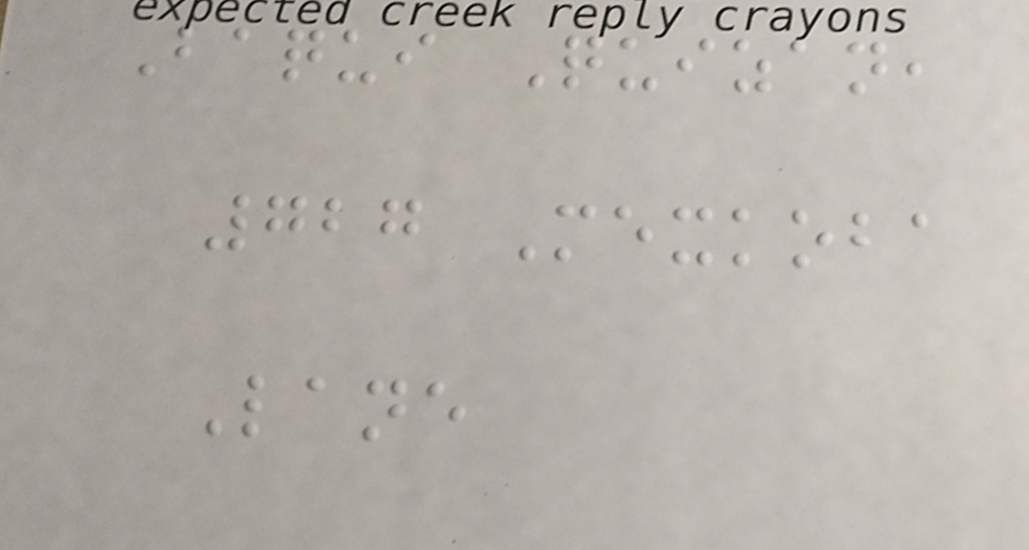Baqui Quizan,
727 Mexkoba
Lane
